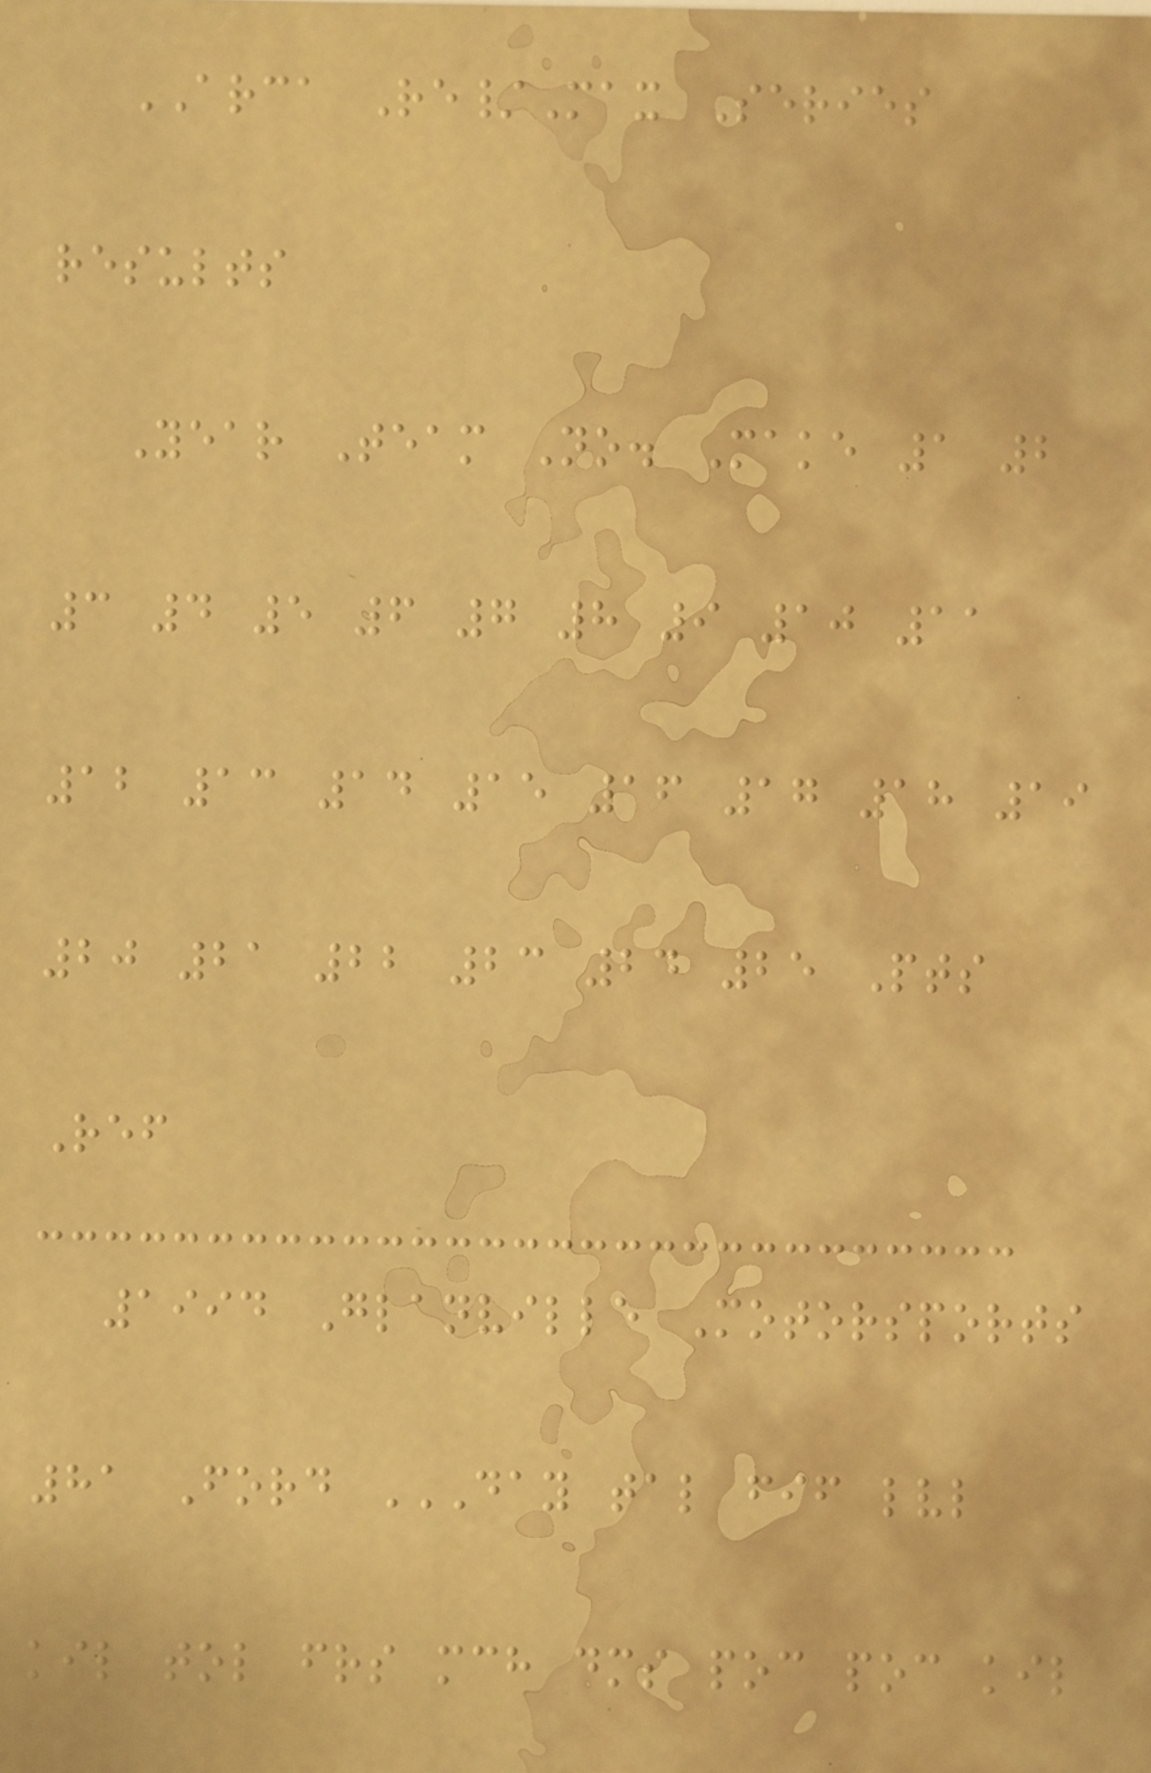ARCA Re/Max Series
results
Year Team No. Make 1 2
3 4 5 6 7 8 9 10 11
12 13 14 15 16 17 18 19
20 21 22 23 24 25 Pts
Ref
1994 Glanville Motorsports
81 Ford DAY TAL FIF LVL
KIL TOL FRS MCH DMS POC POC KIL
